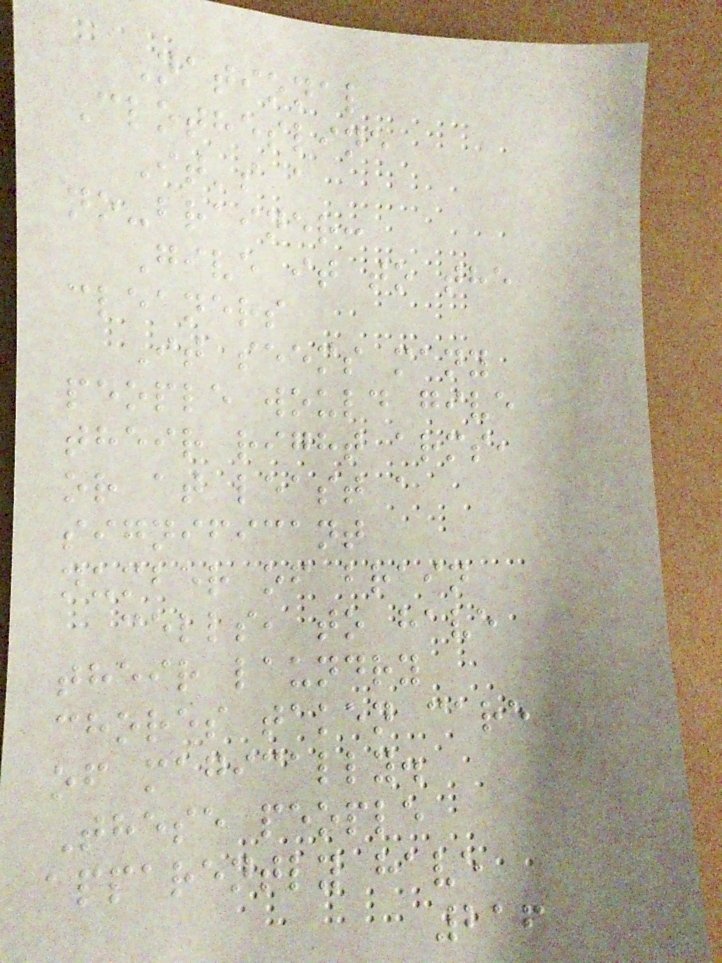National
Clothesline
It's a
no-brainer:
Give it to the
cleaners
It seems many
people would give
their right arms,
or at least a
significant
number of brain
cells, to have
their laundry
chores taken care
of magically.
These people
apparently have
216
